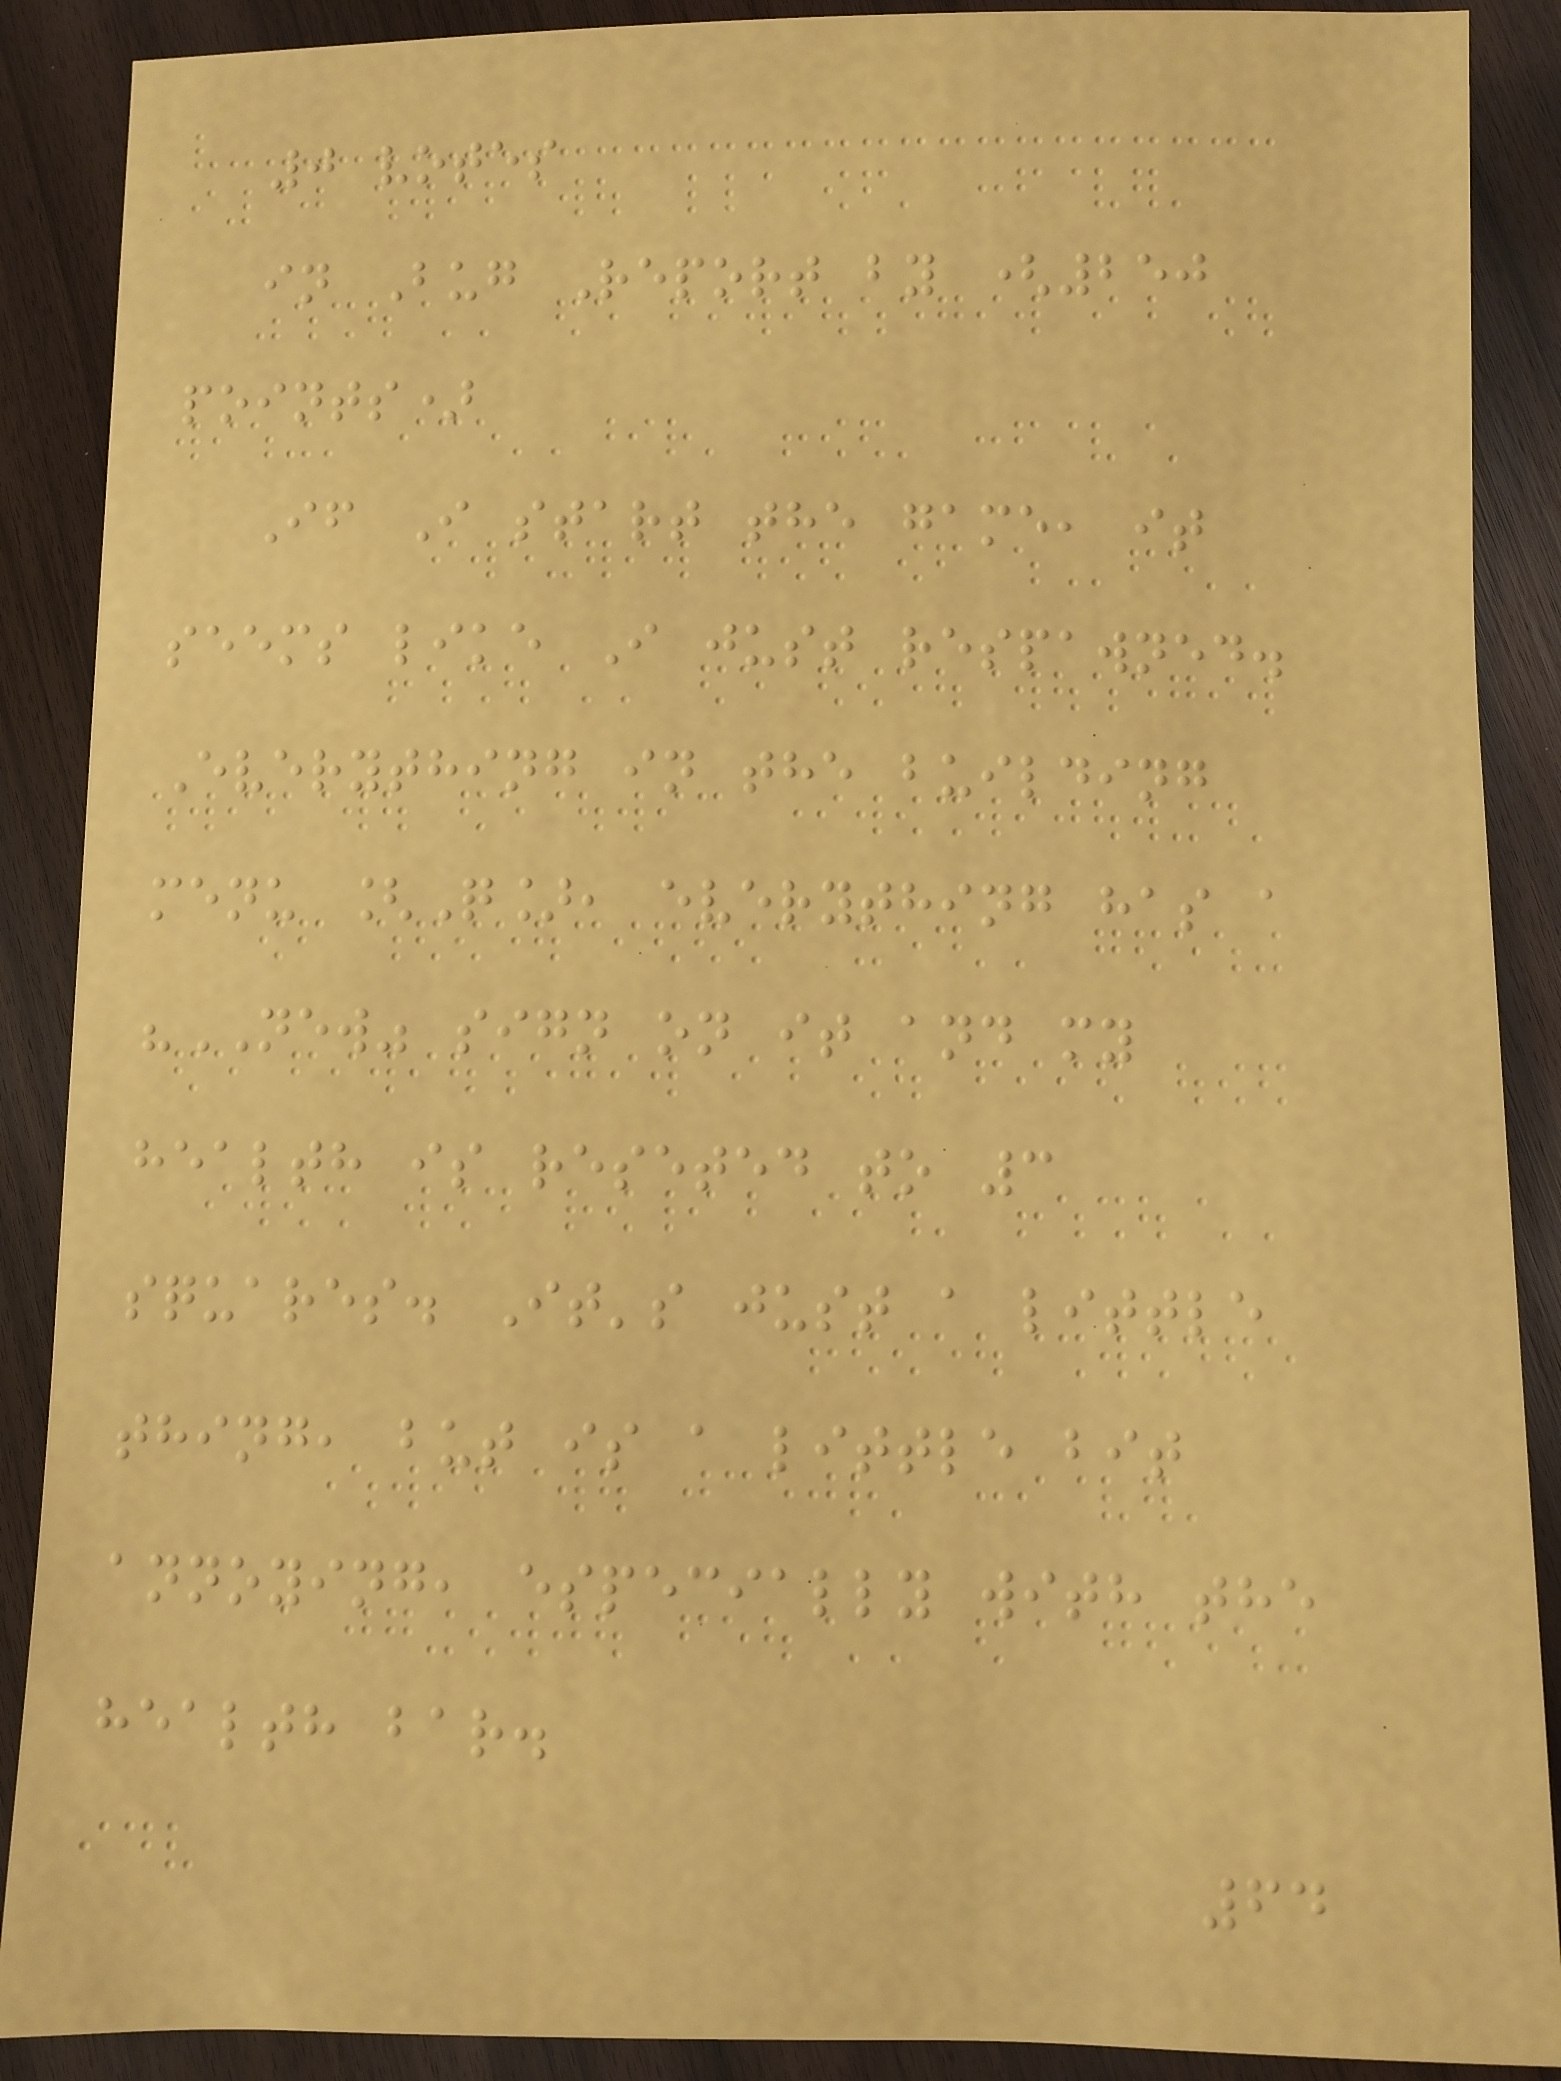0 votes
in Bug Report by (250
points)
If I start the game, it
seems like I just respawned.
Everything in the building
menu [Q], everything has a
"NEW" sign on it and my
health is reseted to 3
squares. It's just a little
thing, but is a little bit
annoying, especially with the
health bar.
64
